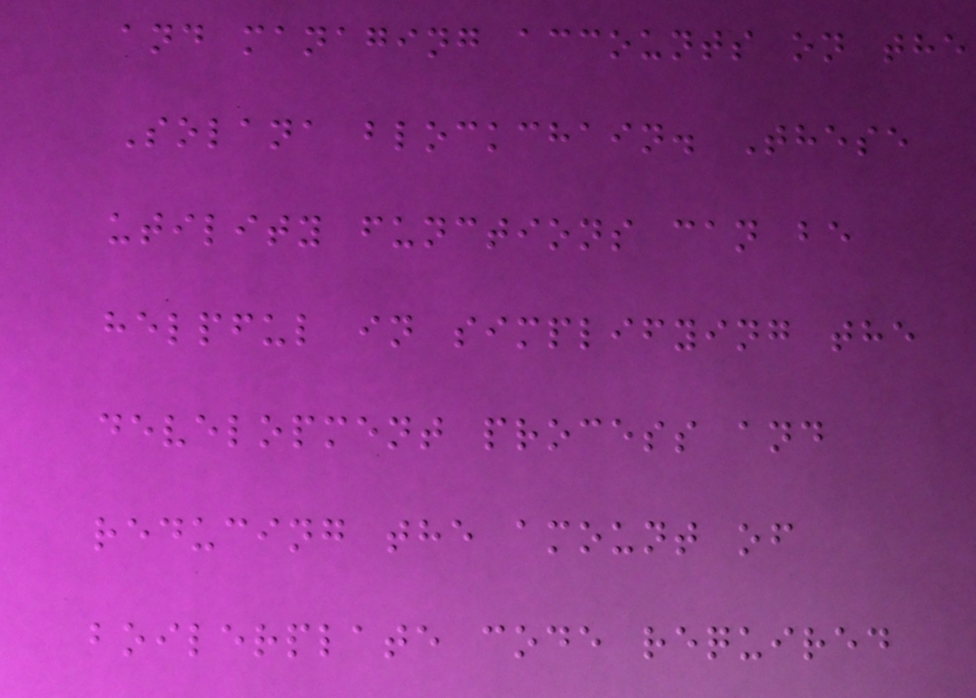and managing accounts on the
Solana blockchain. These
utility functions can be
helpful in simplifying the
development process and
reducing the amount of
boilerplate code required
